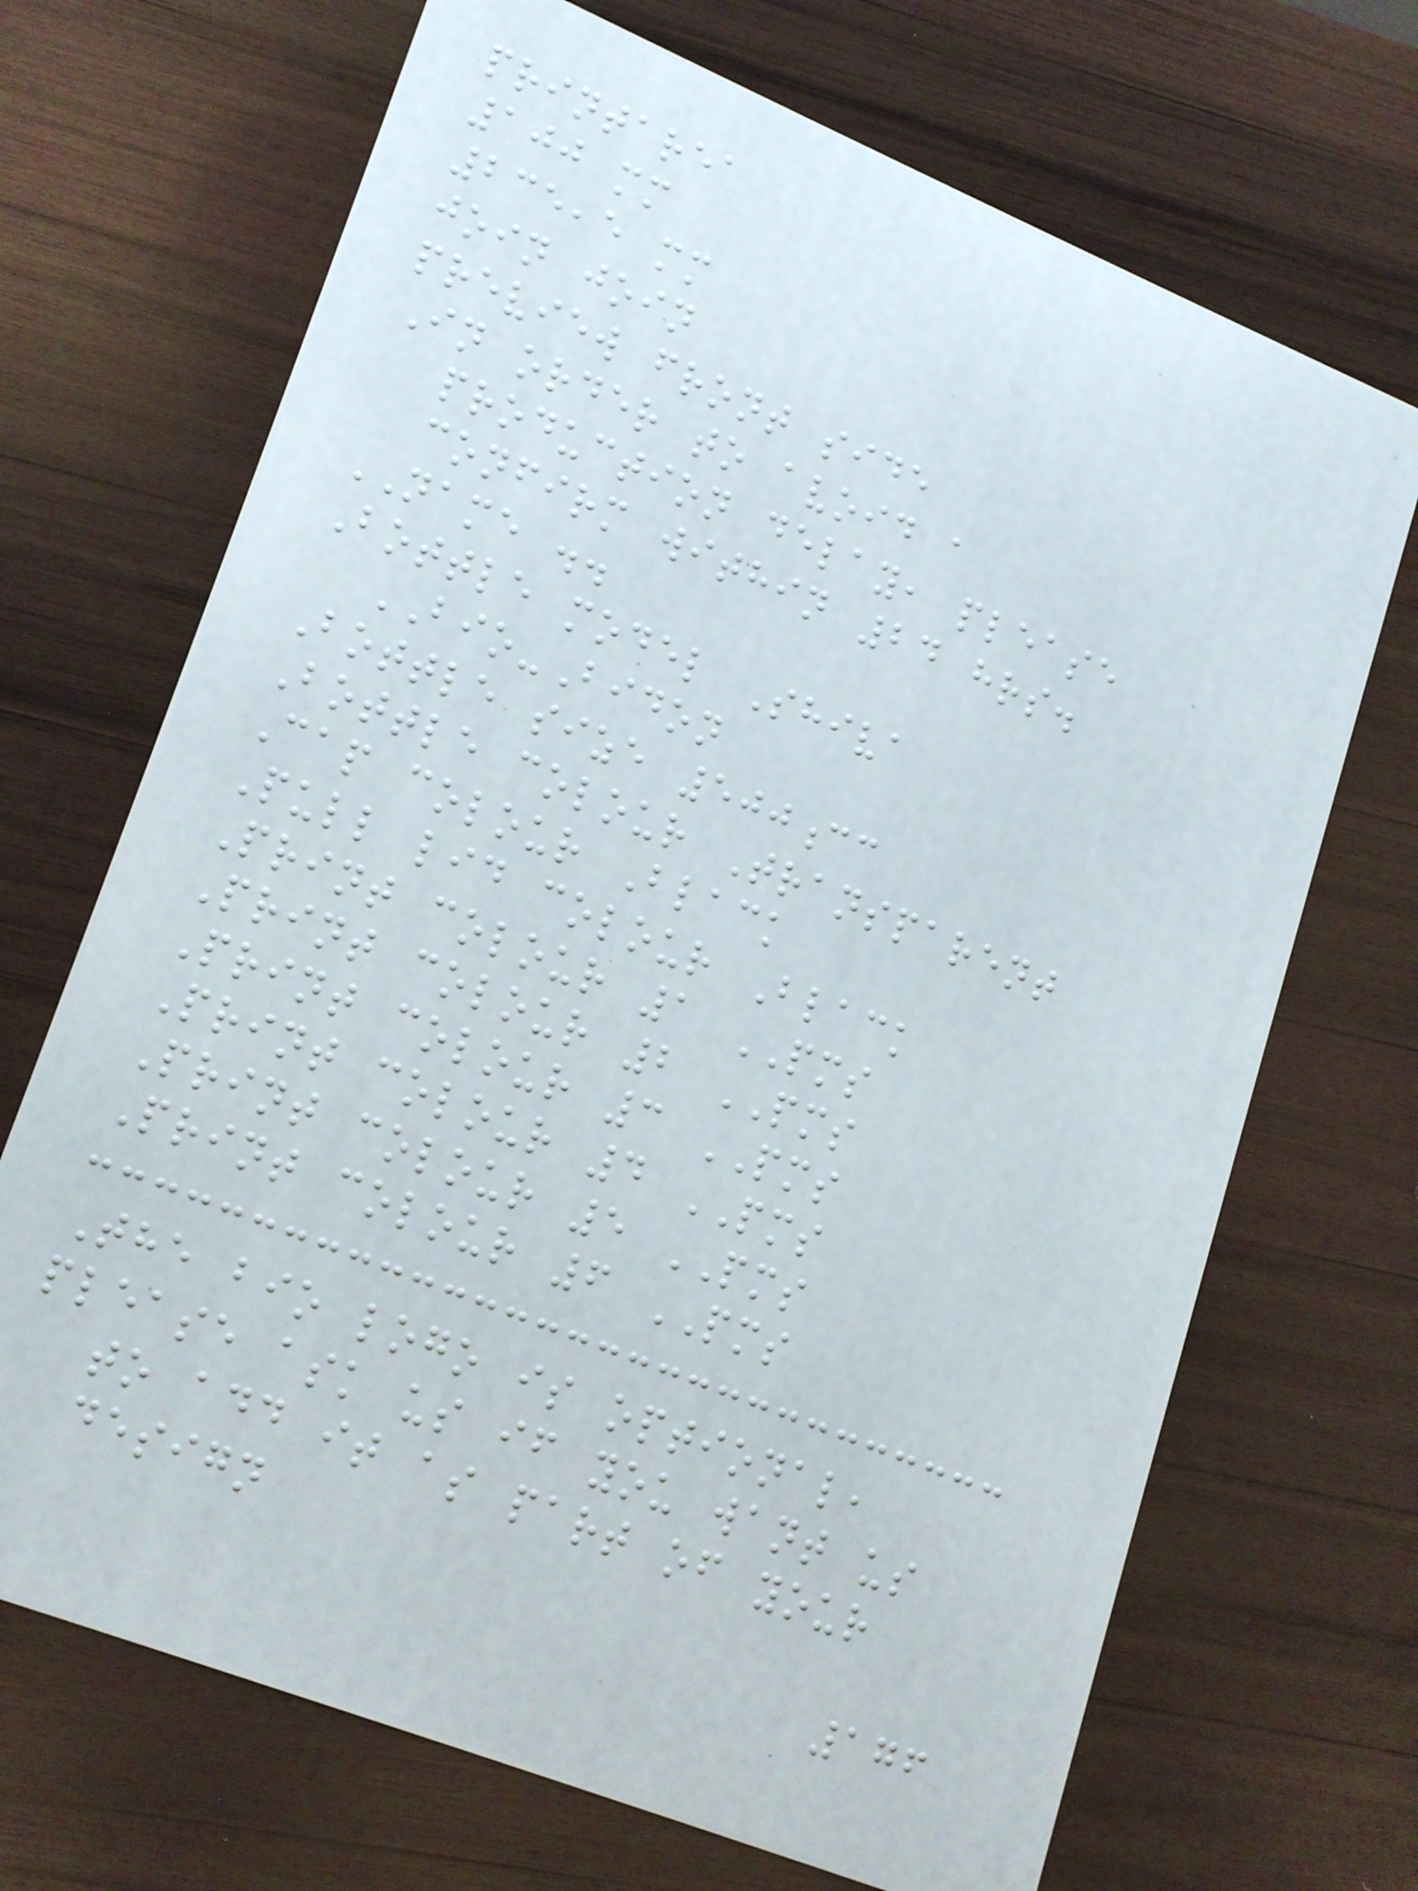printarea
100 mm
235,5 mm
join join
preview front side
In order to avoid a
production delay, please
confirm within 24 hrs.
NAME ..
Bottle model Shiva
BIO-Bidon
Bottle size 500cc
Bottle colour Transparent
Cap colour Black
Pull lid colour Black
Print colour 1 PMS
Print colour 2 PMS
Print colour 3 PMS
Print colour 4 PMS
Print colour 5 PMS
Print colour 6 PMS
The bio logo is optional,
please ask us if you want us
to add it as part of your
design
176
